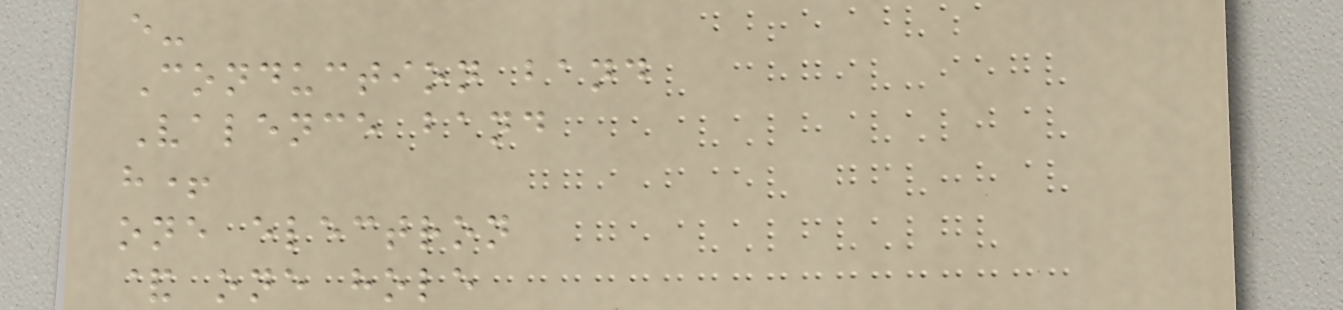e-
Conduction band
Valence band
h+
one electron
& one hole
